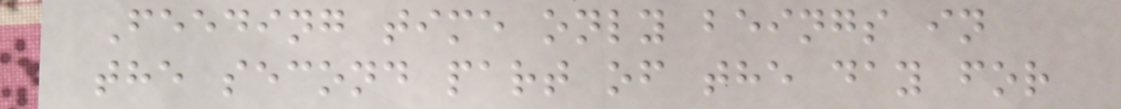Feeding time only beings in
the second part of the day for
